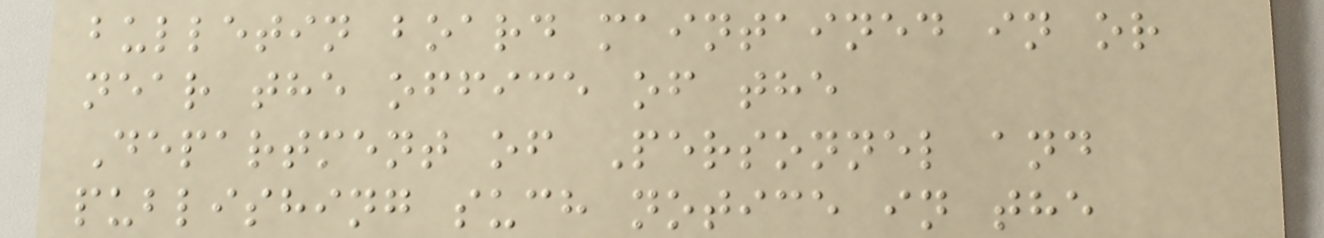bulletin board maintained in or
near the office of the
Department of Personnel and
publishing such notice in the
